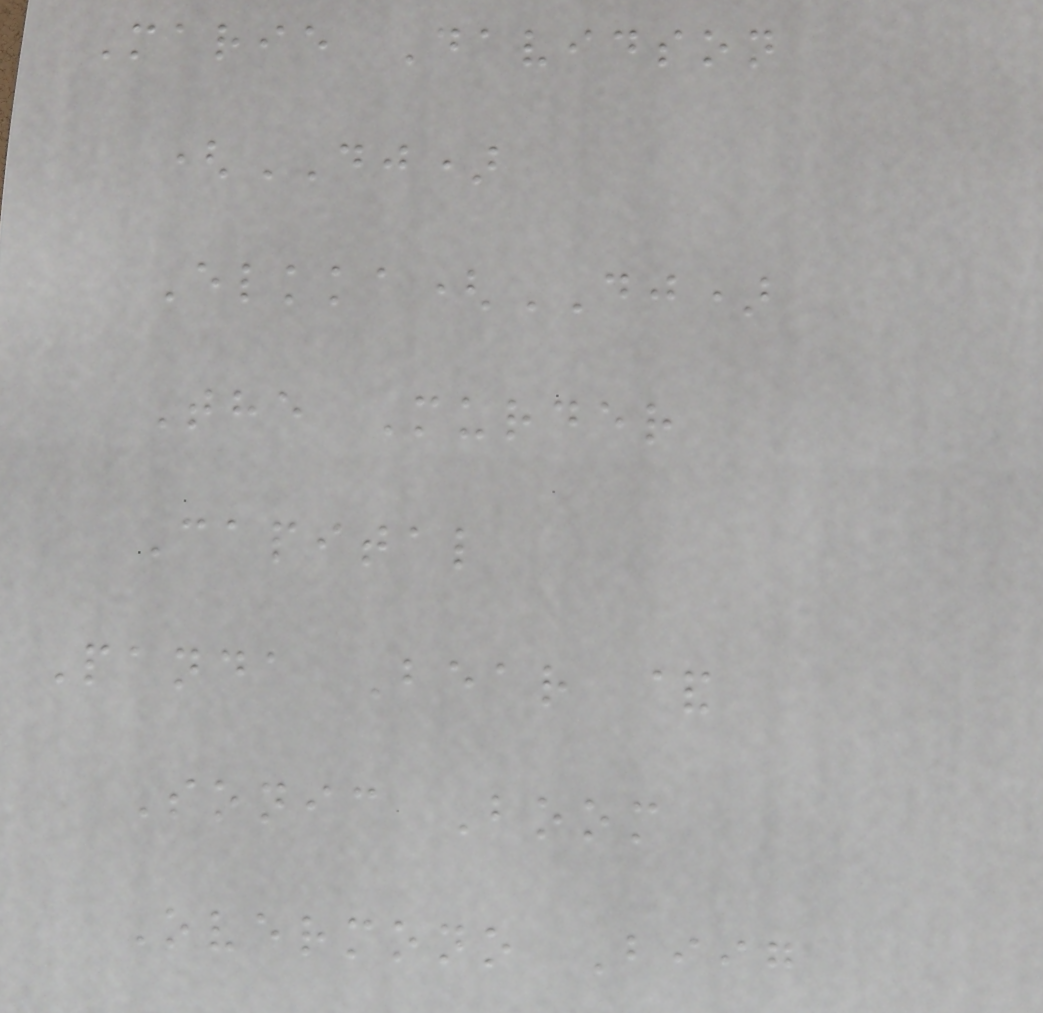Marie Davidson
(DJ)
Elkka(DJ)
The Murder
Capital
Panda Bear &
Sonic Boom
Overmono Biig
